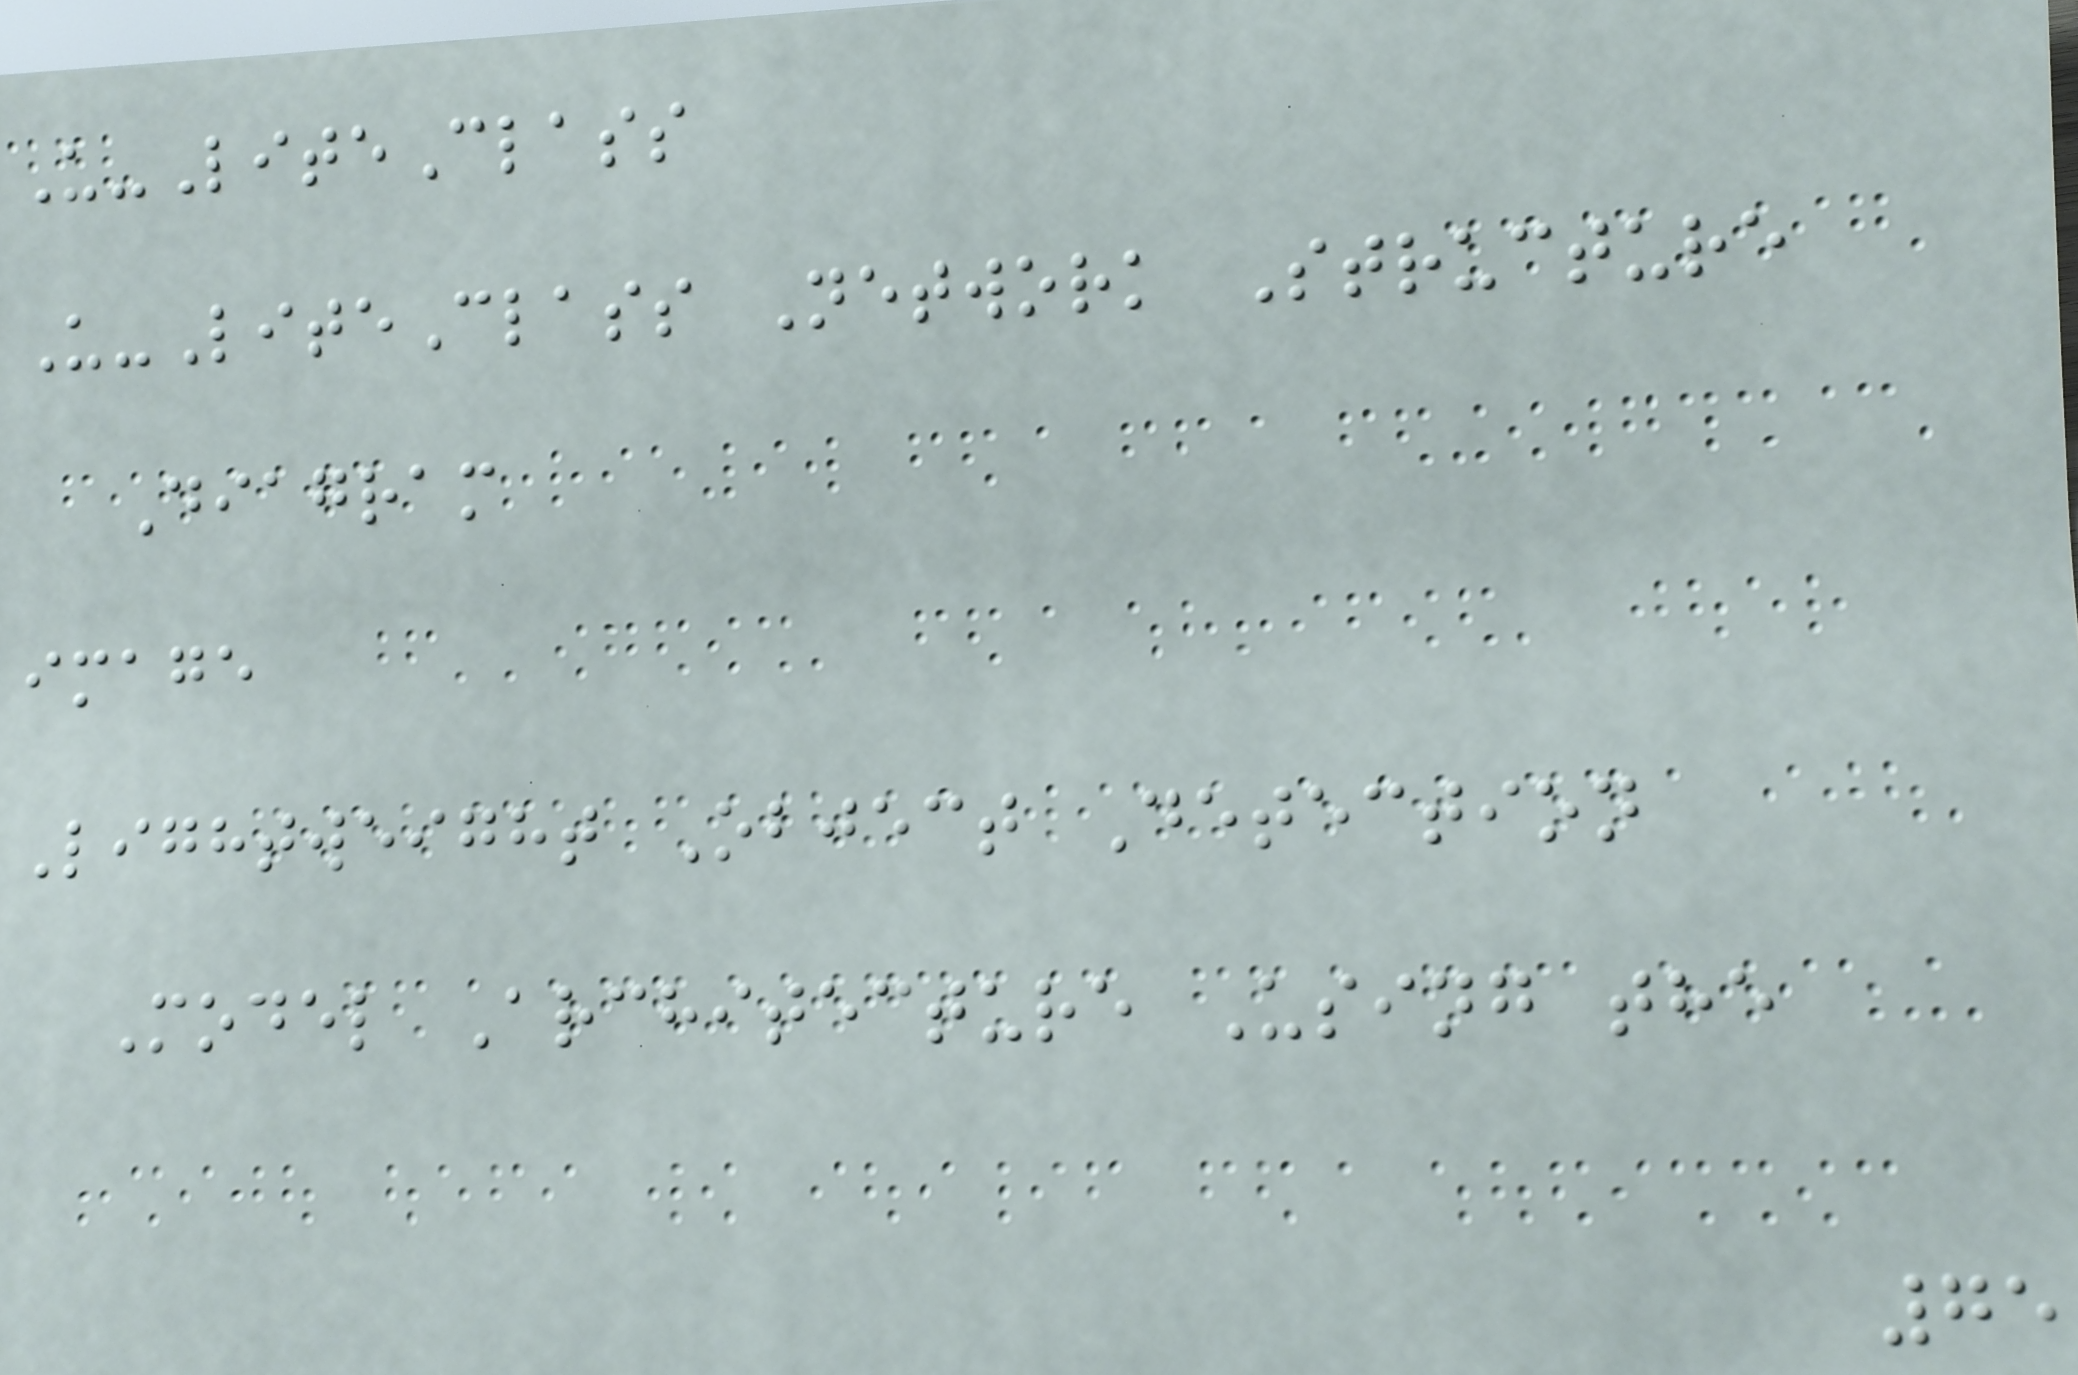U-LiteClass
U-LiteClass Network Structure
Diagram
image
Lightweight Object Detection
Model Architecture Using the
75
